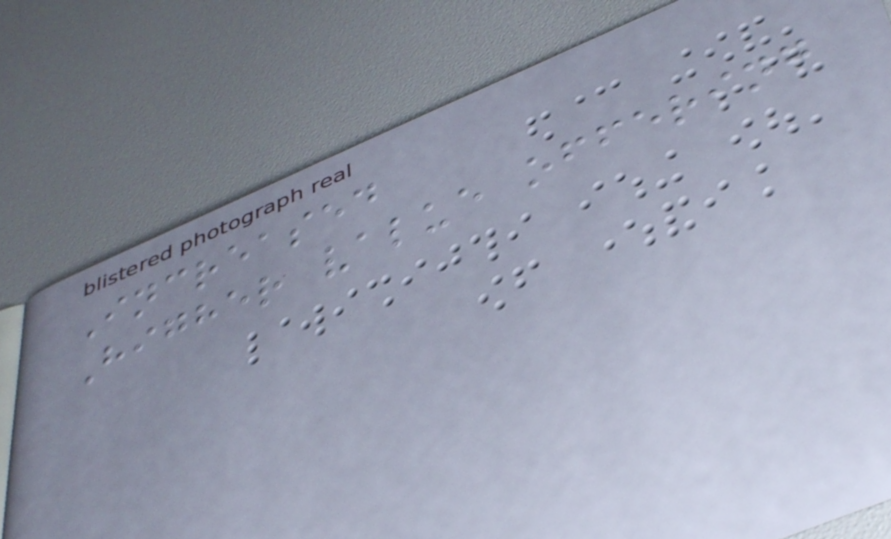Increased
Higher value offering
